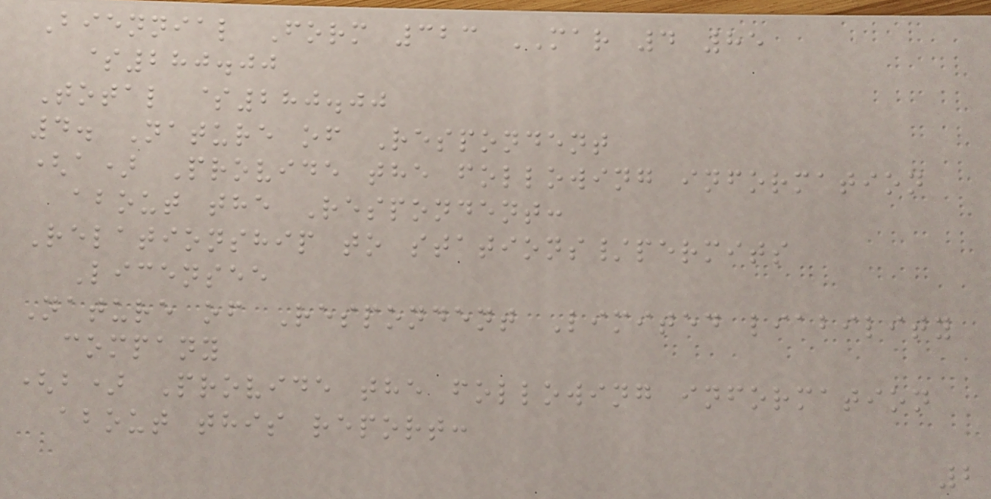Biennial Form 323 MAR 4 85
$280.00
Total $280.00
4. Nature of Respondent
(a) Provide the following information
about the Respondent:
Relationship to stations/permits
Licensee
Nature of Respondent Limited liability
company
(b) Provide the following information
about this report:
2
